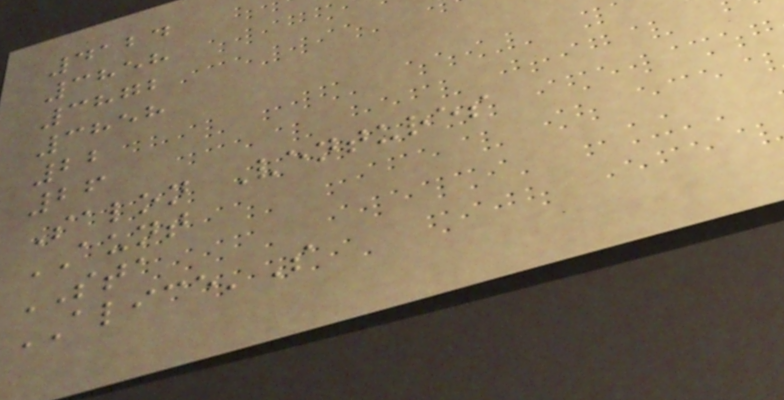4124
3858
3872
3858
22
26
Salon Ventures
AUNT
STA
ALICE'S
